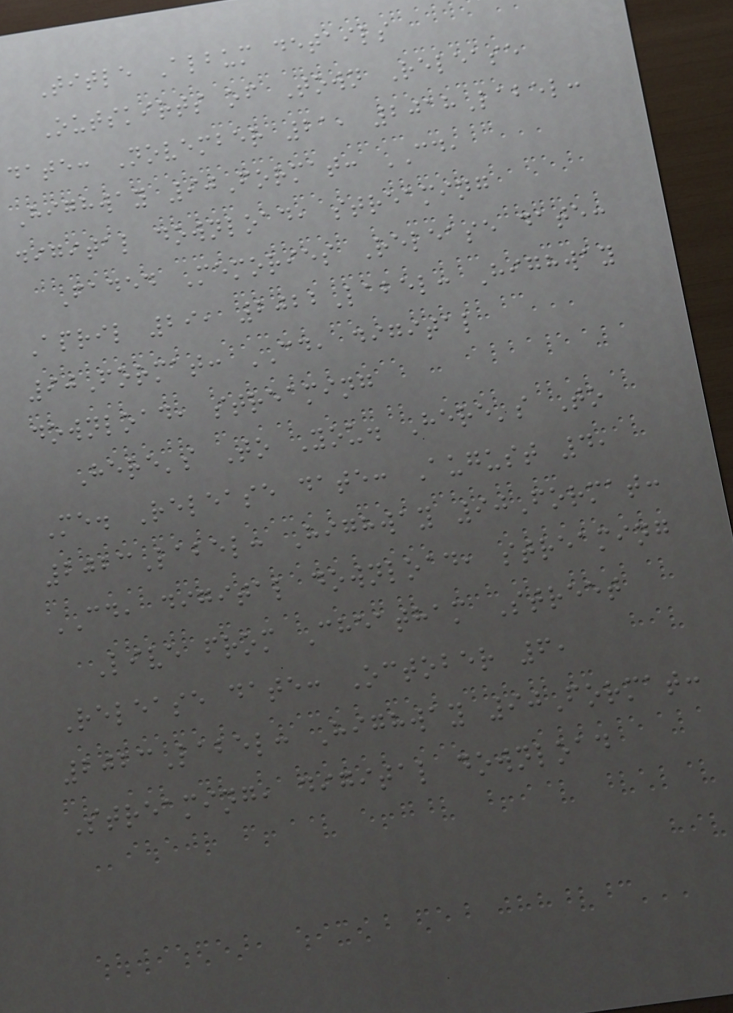Title Album details
Outskirts of Town Release
date: November 21, 2018Label:
Highway 90Format: CD,
digital download, streaming
Faded Memories Release date:
April 29, 2022Label: Highway
90Format: CD, digital
download, streaming
Here's To You. Here's To
Me. Release date: August 4,
2023Label: Highway 90Format:
CD, digital download, streaming
Live from Cheatham Street
Release date: October 6,
2023Label: Highway 90Format:
Streaming, digital download
